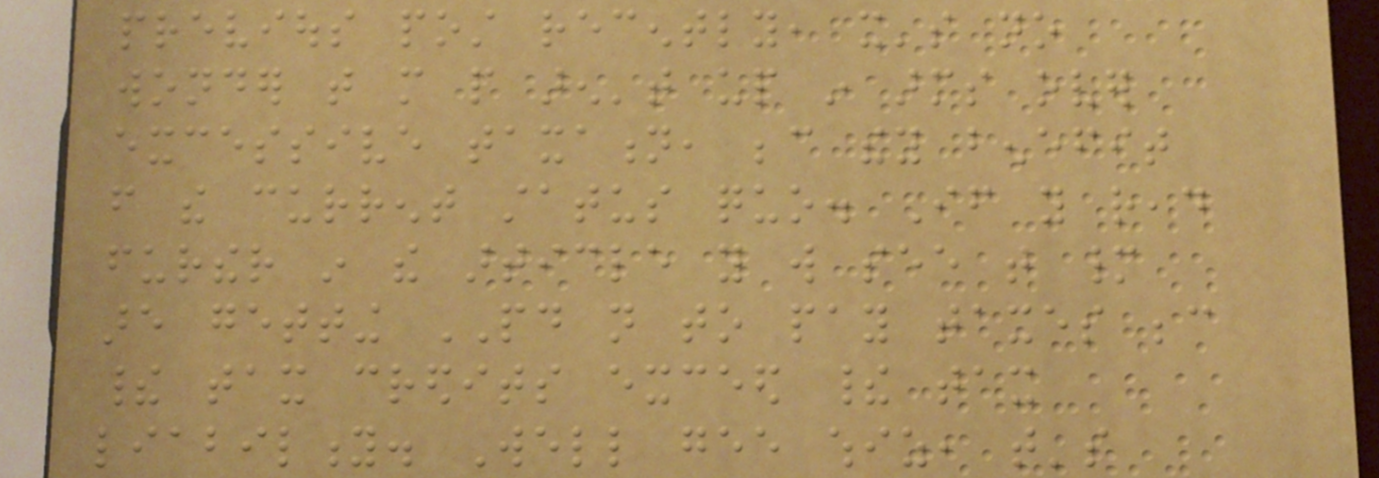previous post recently, it's no
wonder that more people aren't up in arms over
excessive taxation, because they benefit
from the current status quo. If you read
further in the article you will see that many
are getting PAID not to pay taxes because
their tax credits exceed their tax
liability. Well gee whiz, that's
